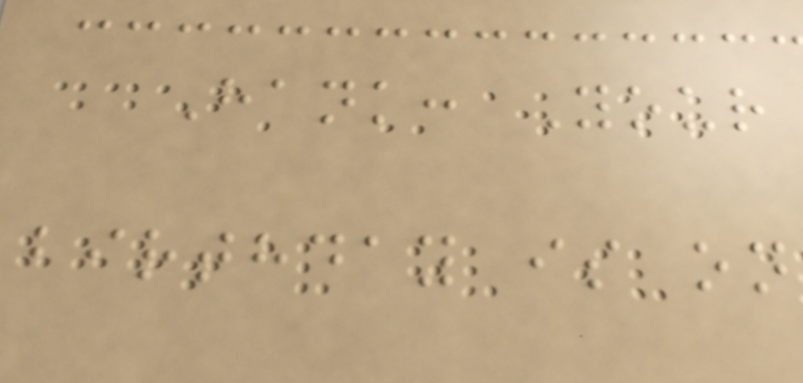Hank: Your
birthday is on
